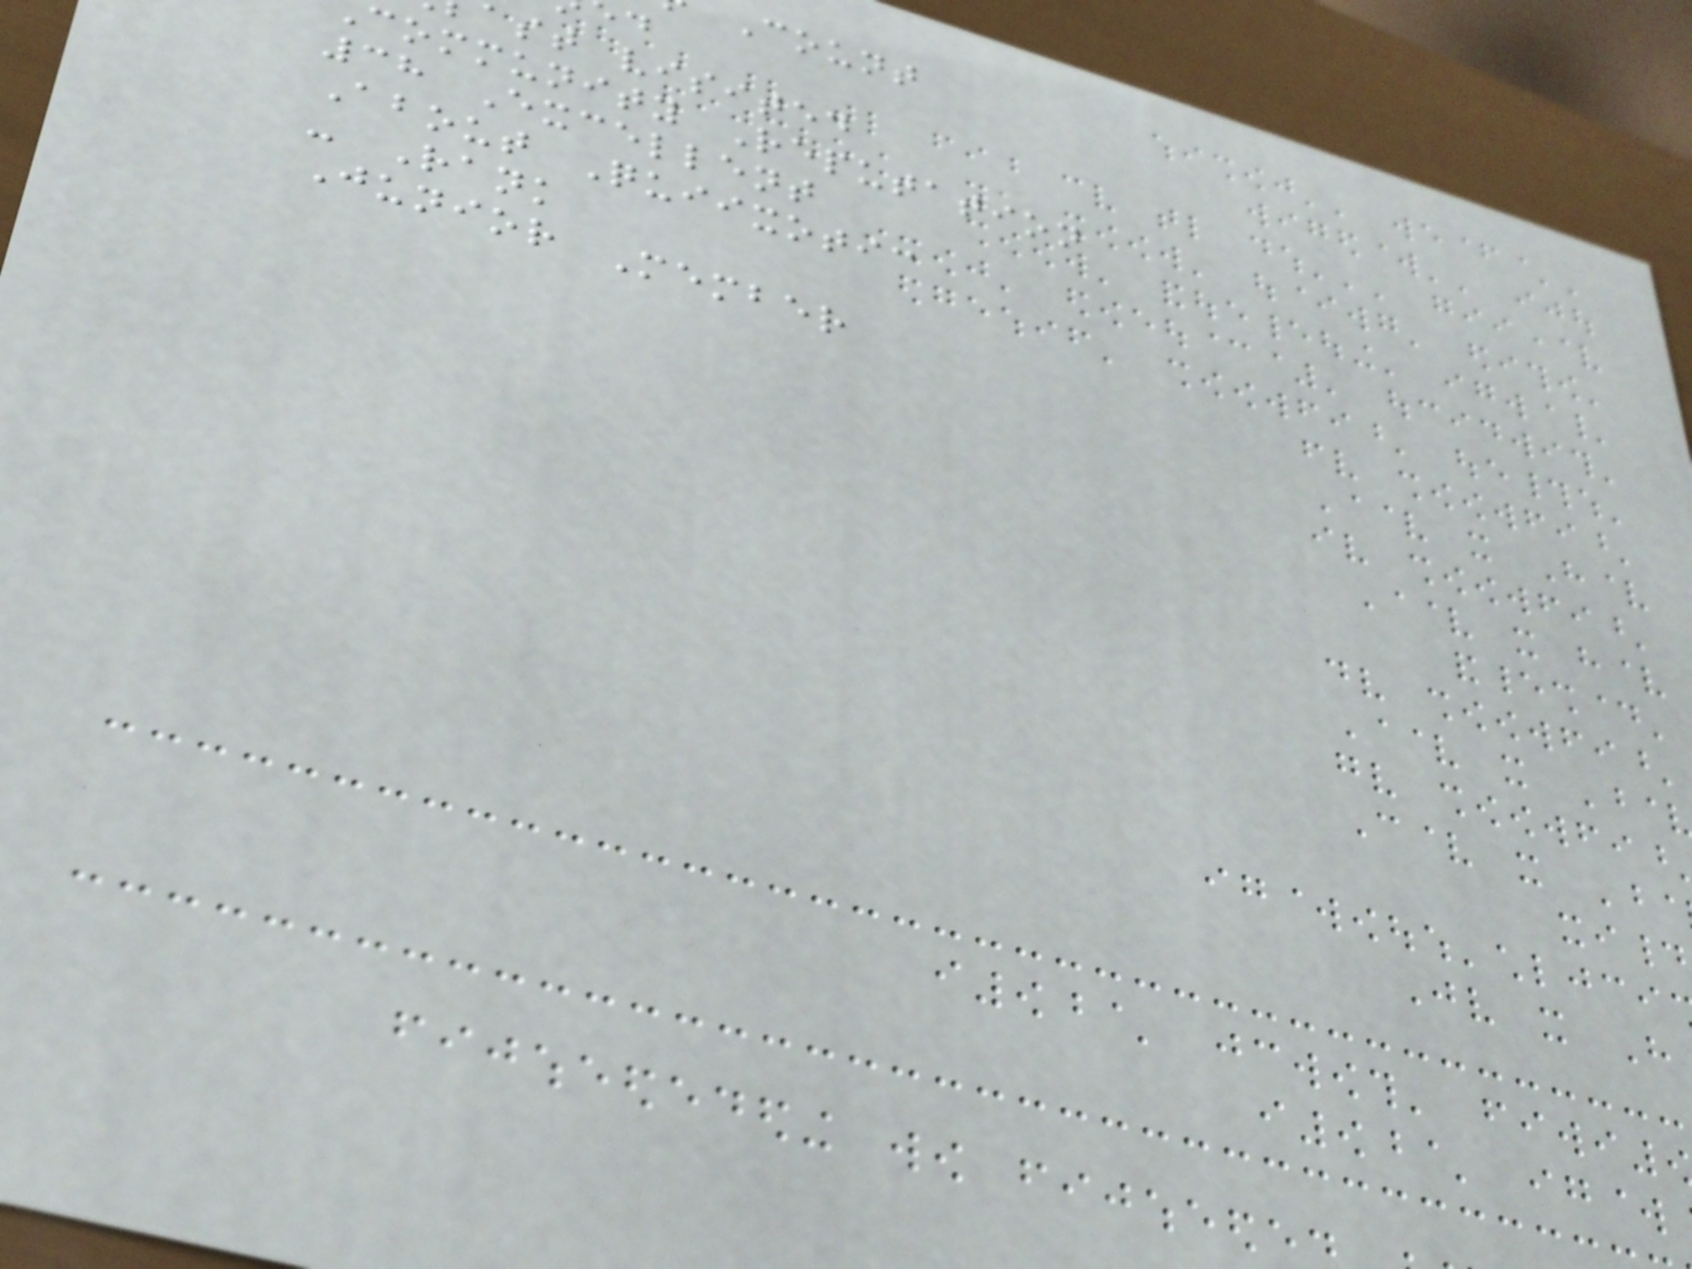Count
ast visited
community Reputation
38 Excellent
About Quiixotic
- Rank
Junior Member
